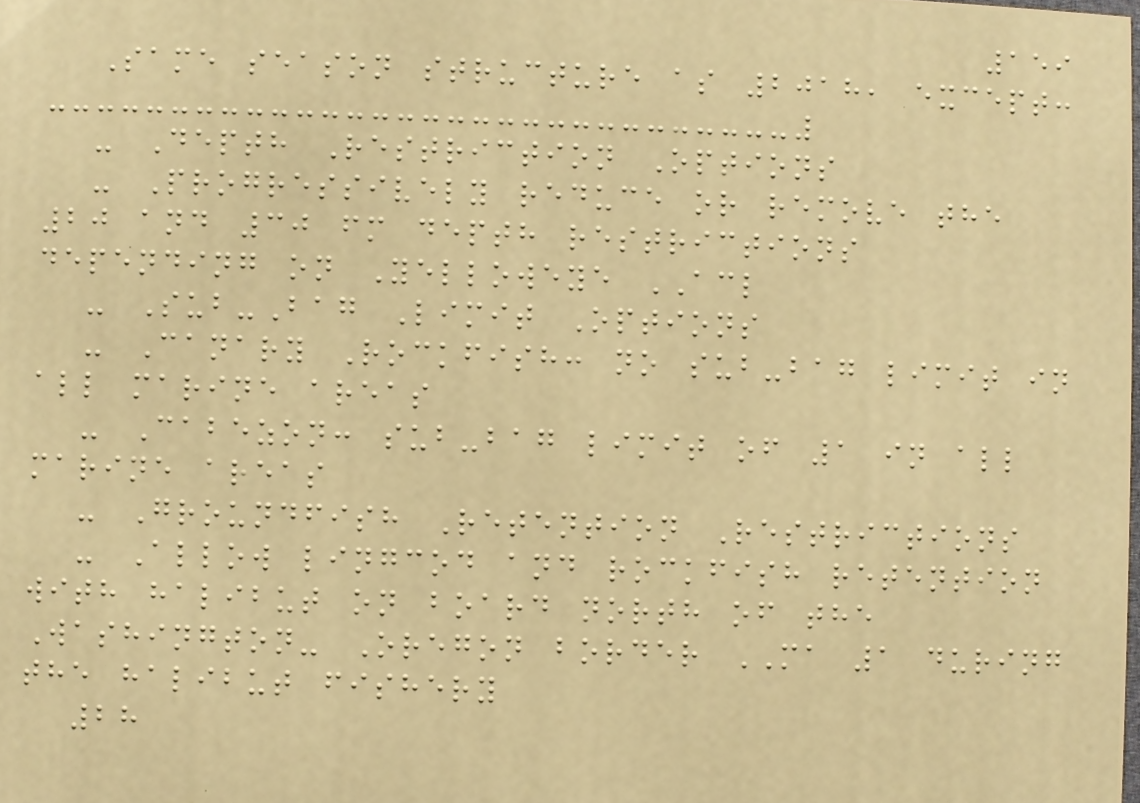159
Same season structure as 2018, except:
- Depth Restriction Options
- Progressively reduce or remove the
20 and 30 fm depth restrictions
depending on Yelloweye ACL
- Sub-Bag Limit Options
- Canary Rockfish: no sub-bag limit in
all marine areas
- Cabezon: sub-bag limit of 1 in all
marine areas
- Groundfish Retention Restrictions
- Allow lingcod and rockfish retention
with halibut on board north of the
Washington- Oregon border MA 1 during
the halibut fishery
28
